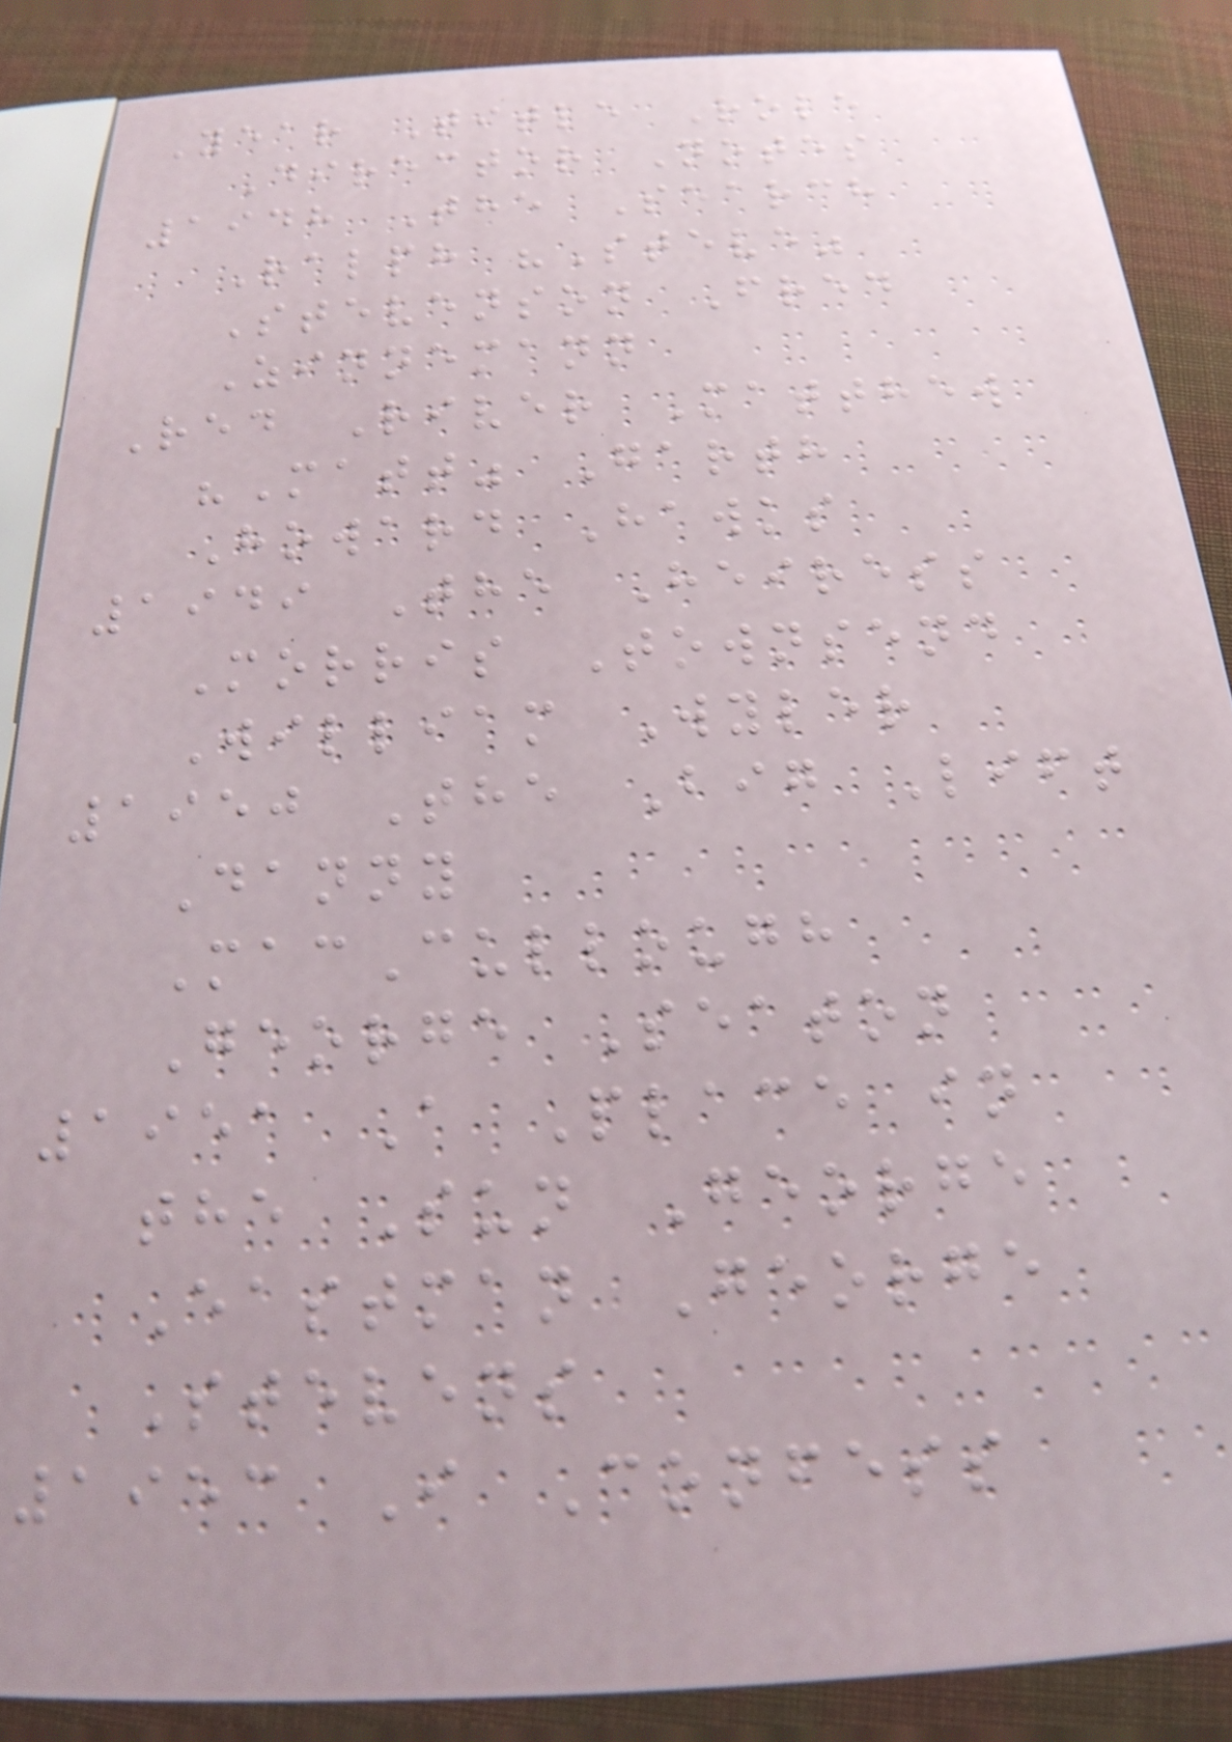Year Title Role
Director Notes
1948 The Search
Ralph "Steve"
Stevenson Fred
Zinnemann
Red River Matthew
"Matt" Garth
Howard Hawks
1949 The Heiress
Morris Townsend
William Wyler
1950 The Big Lift
Danny
MacCullough
George Seaton
1951 A Place in
the Sun George
Eastman George
Stevens
1953 I Confess
